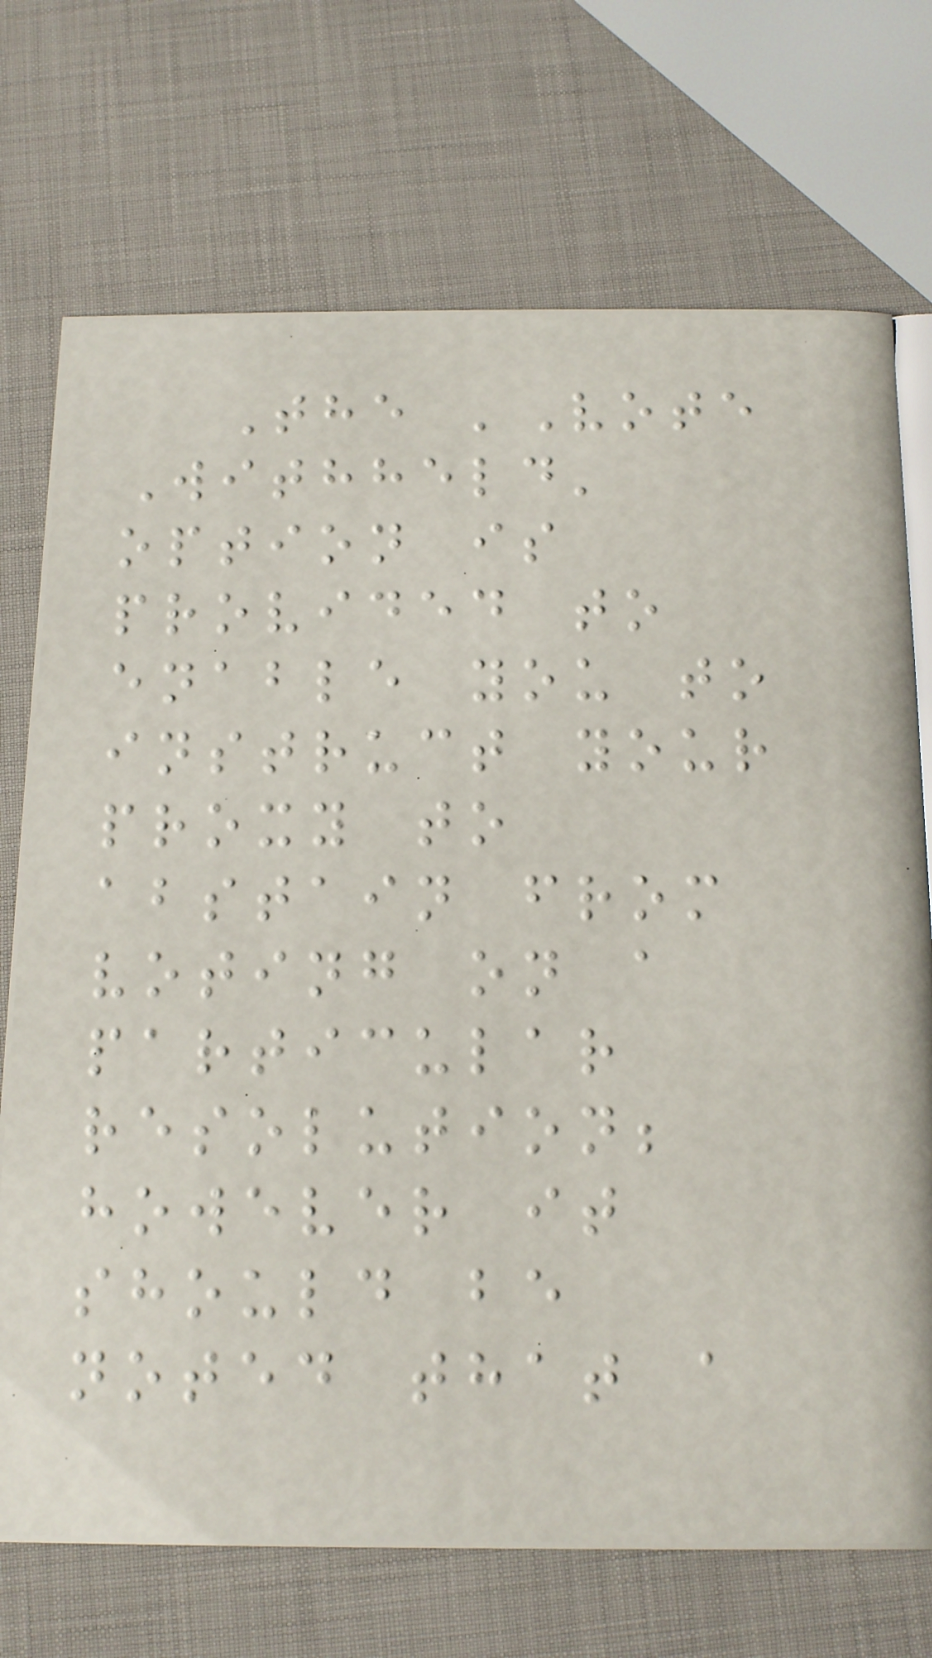The 'Vote
Withheld'
option is
provided to
enable you to
instruct your
proxy to
abstain from
voting on a
particular
resolution;
however it
should be
noted that a
